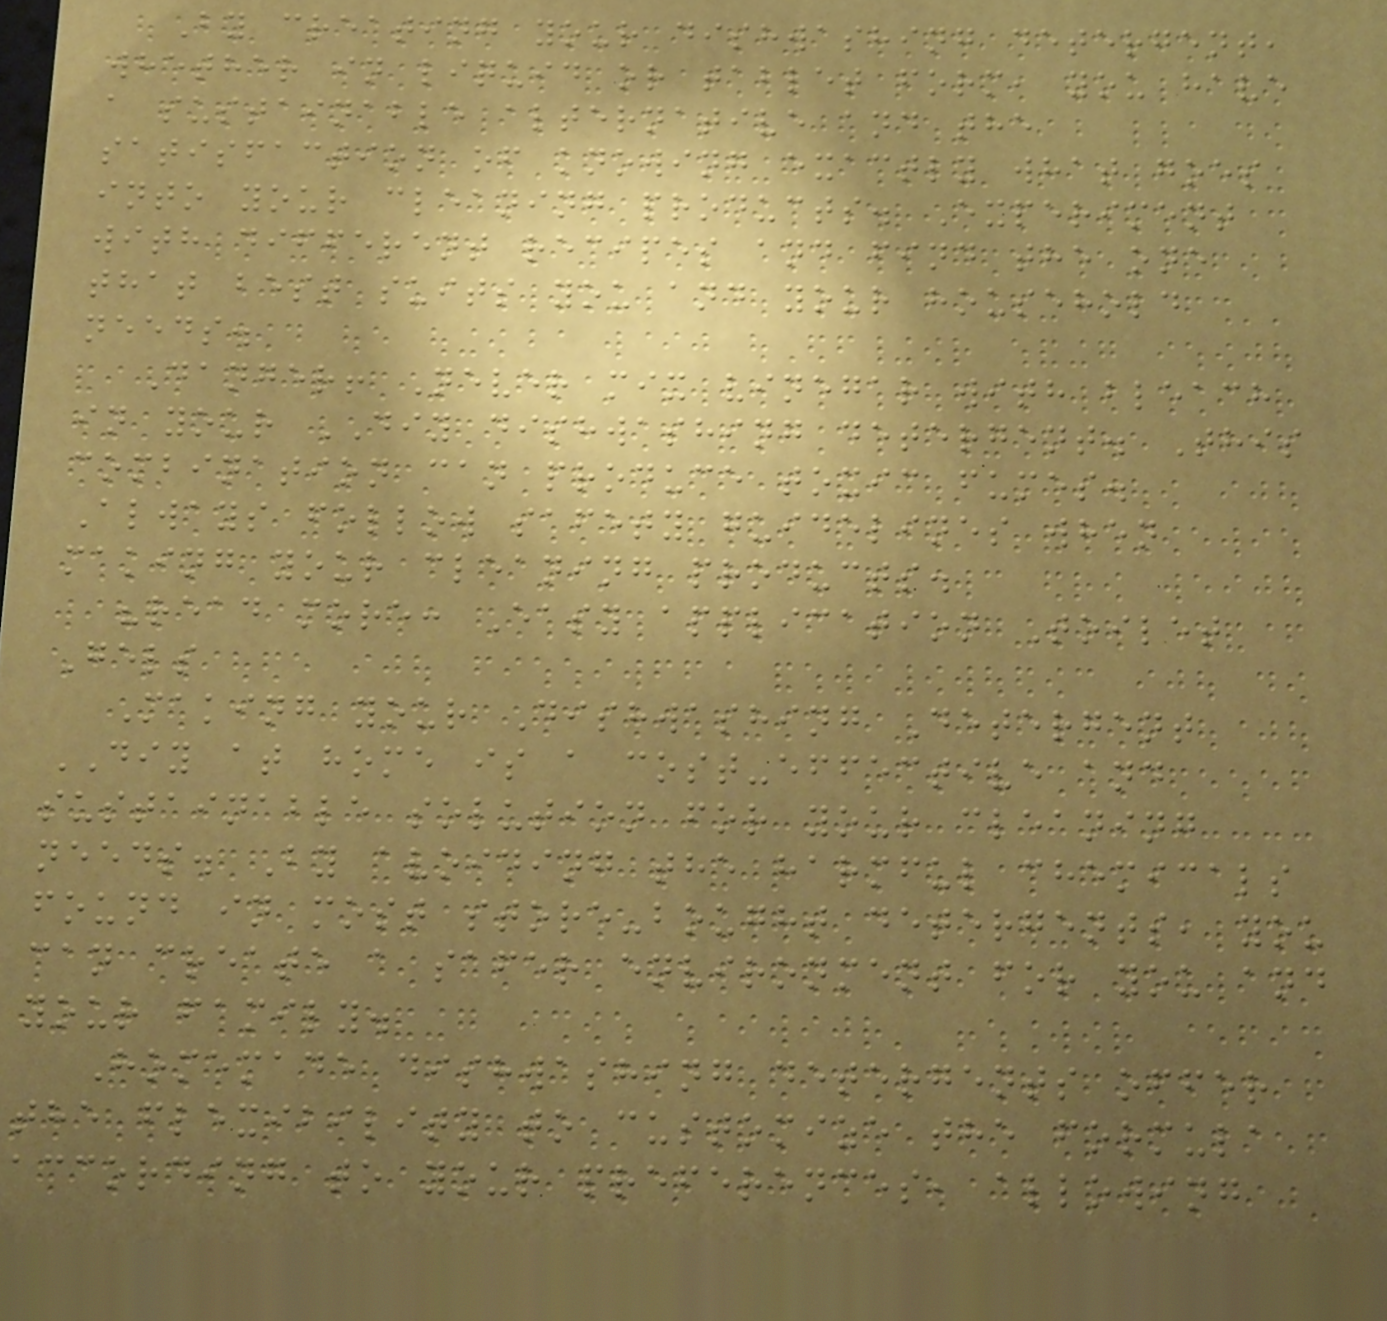By creating your dishwashing detergent,
whether in liquid or tablet form, you have
a sustainable alternative and the
satisfaction of knowing exactly what goes
into your cleaning products. Experiment
with different recipes and find the one
that best suits you and your household
needs.
Danger! Never mix vinegar with bleach
in your DIY dishwashing detergent. This
combination can produce toxic fumes.
Always follow safety guidelines when
making your cleaning products.
"read more: Easy application Toilet
Gels
Making your Dishwashing Detergent
DIY at home is a cost-effective and
sustainable solution for your cleaning
needs. By avoiding the harmful chemicals
found in most store-bought detergents, you
can create a safer environment for you and
your family.
Homemade dishwashing detergents offer
the flexibility to customize the formula
according to your preferences, allowing
